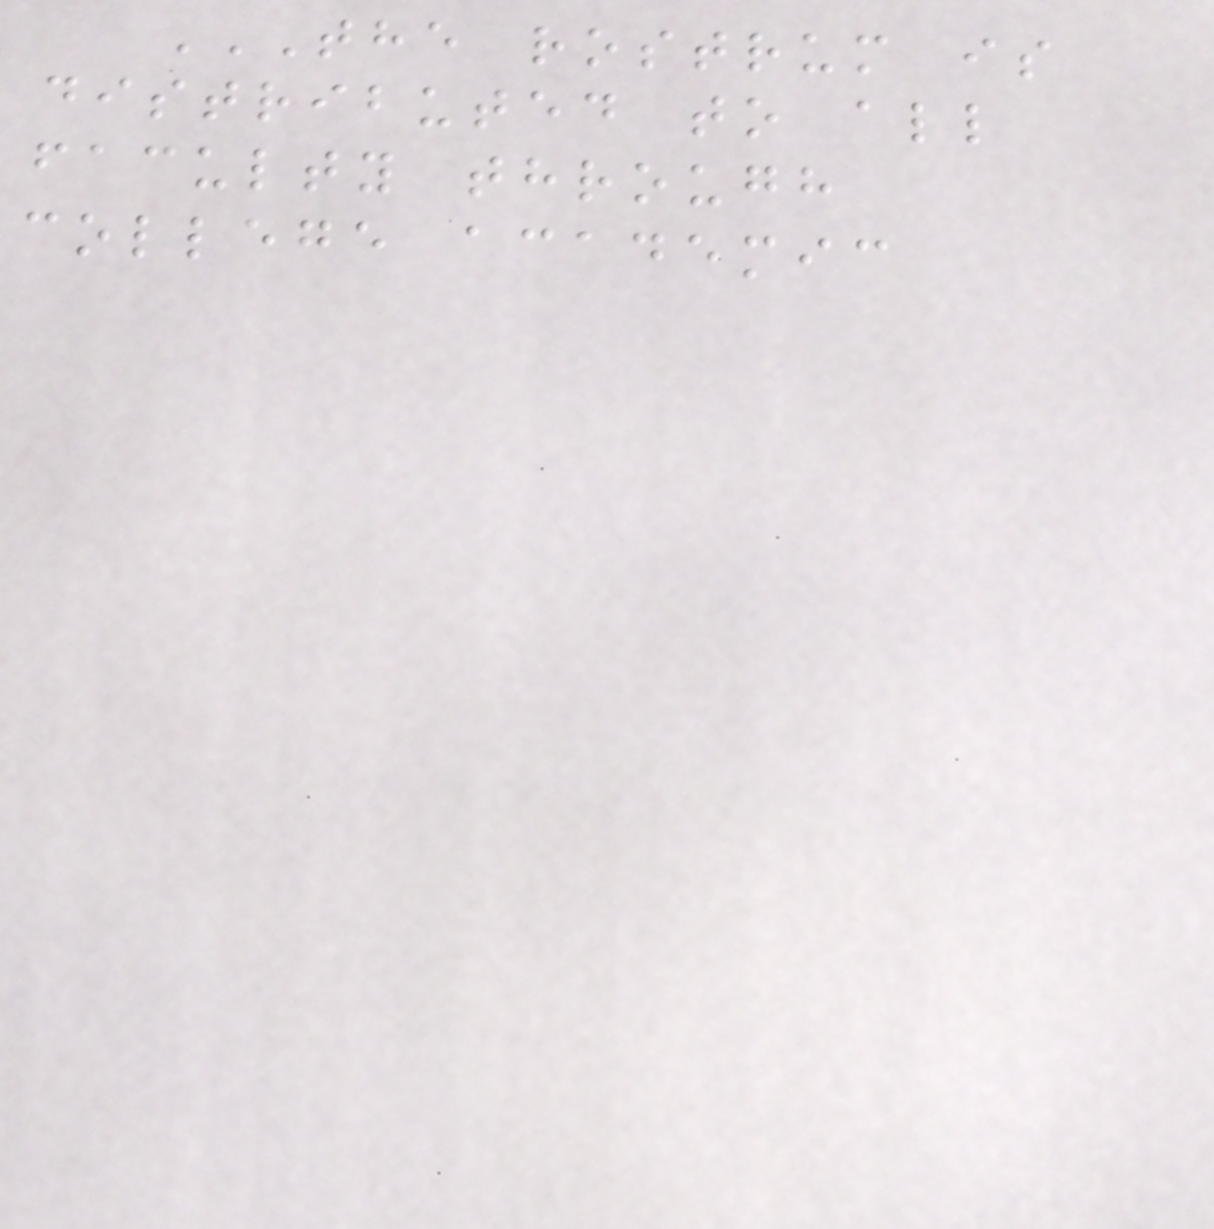THE ROSTRUM IS
DISTRIBUTED TO ALL
FACULTY THROUGH
COLLEGE ACADEMIC
